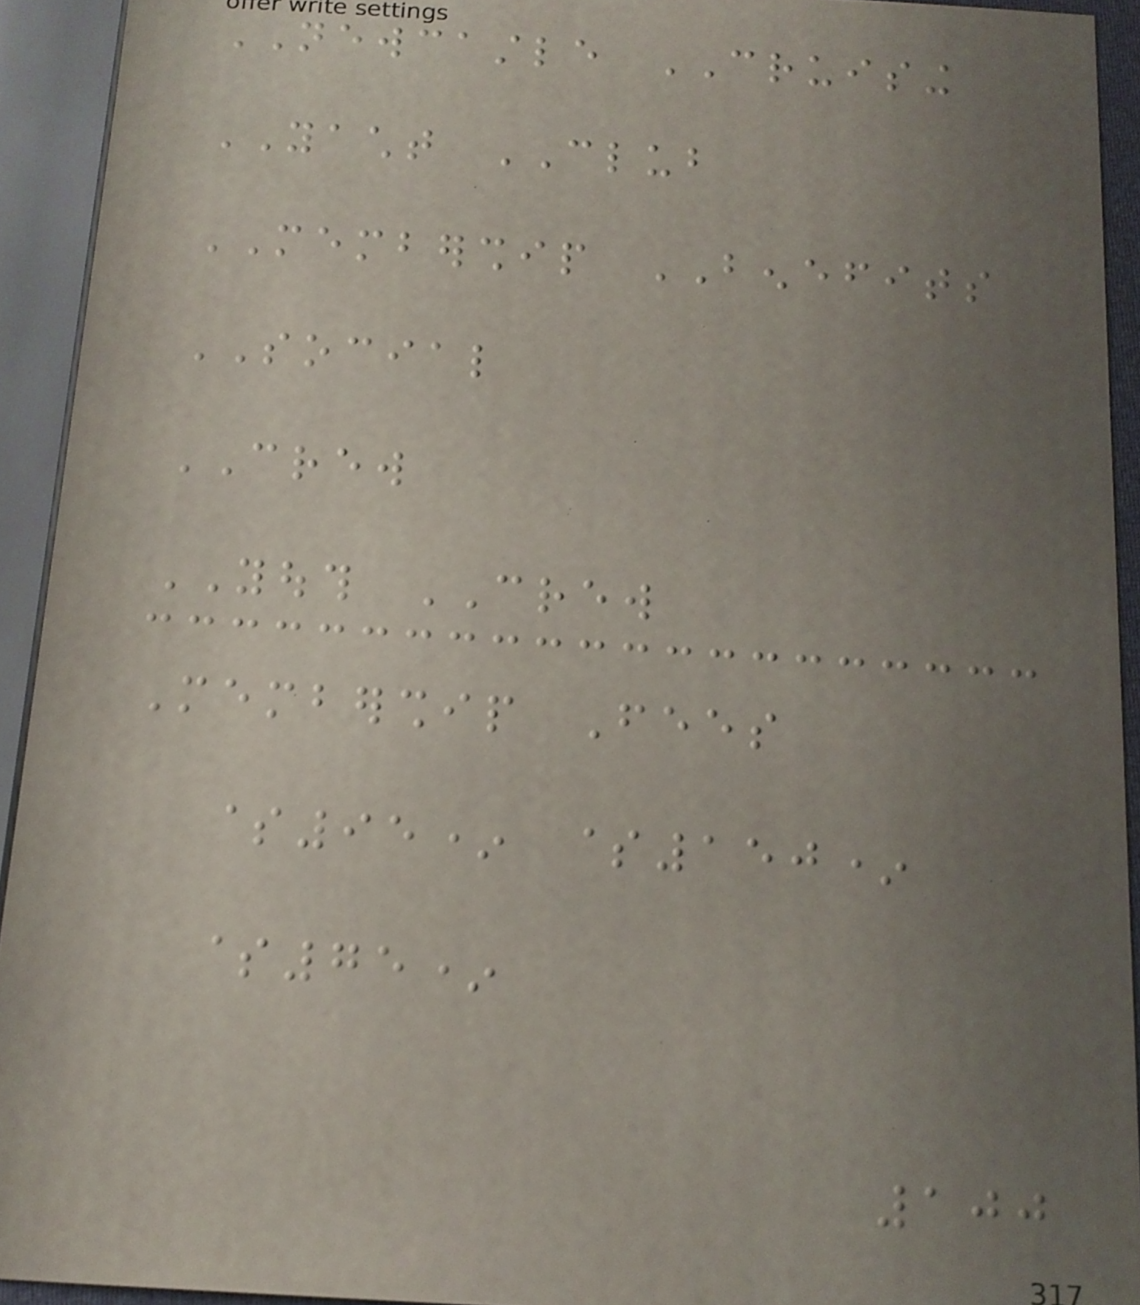NEWCASTLE CRUISING
YACHT CLUB
MEMBERSHIP BENEFITS
SOCIAL
CREW
YOUTH CREW
Membership Fees
$95* $150*
$75*
100
